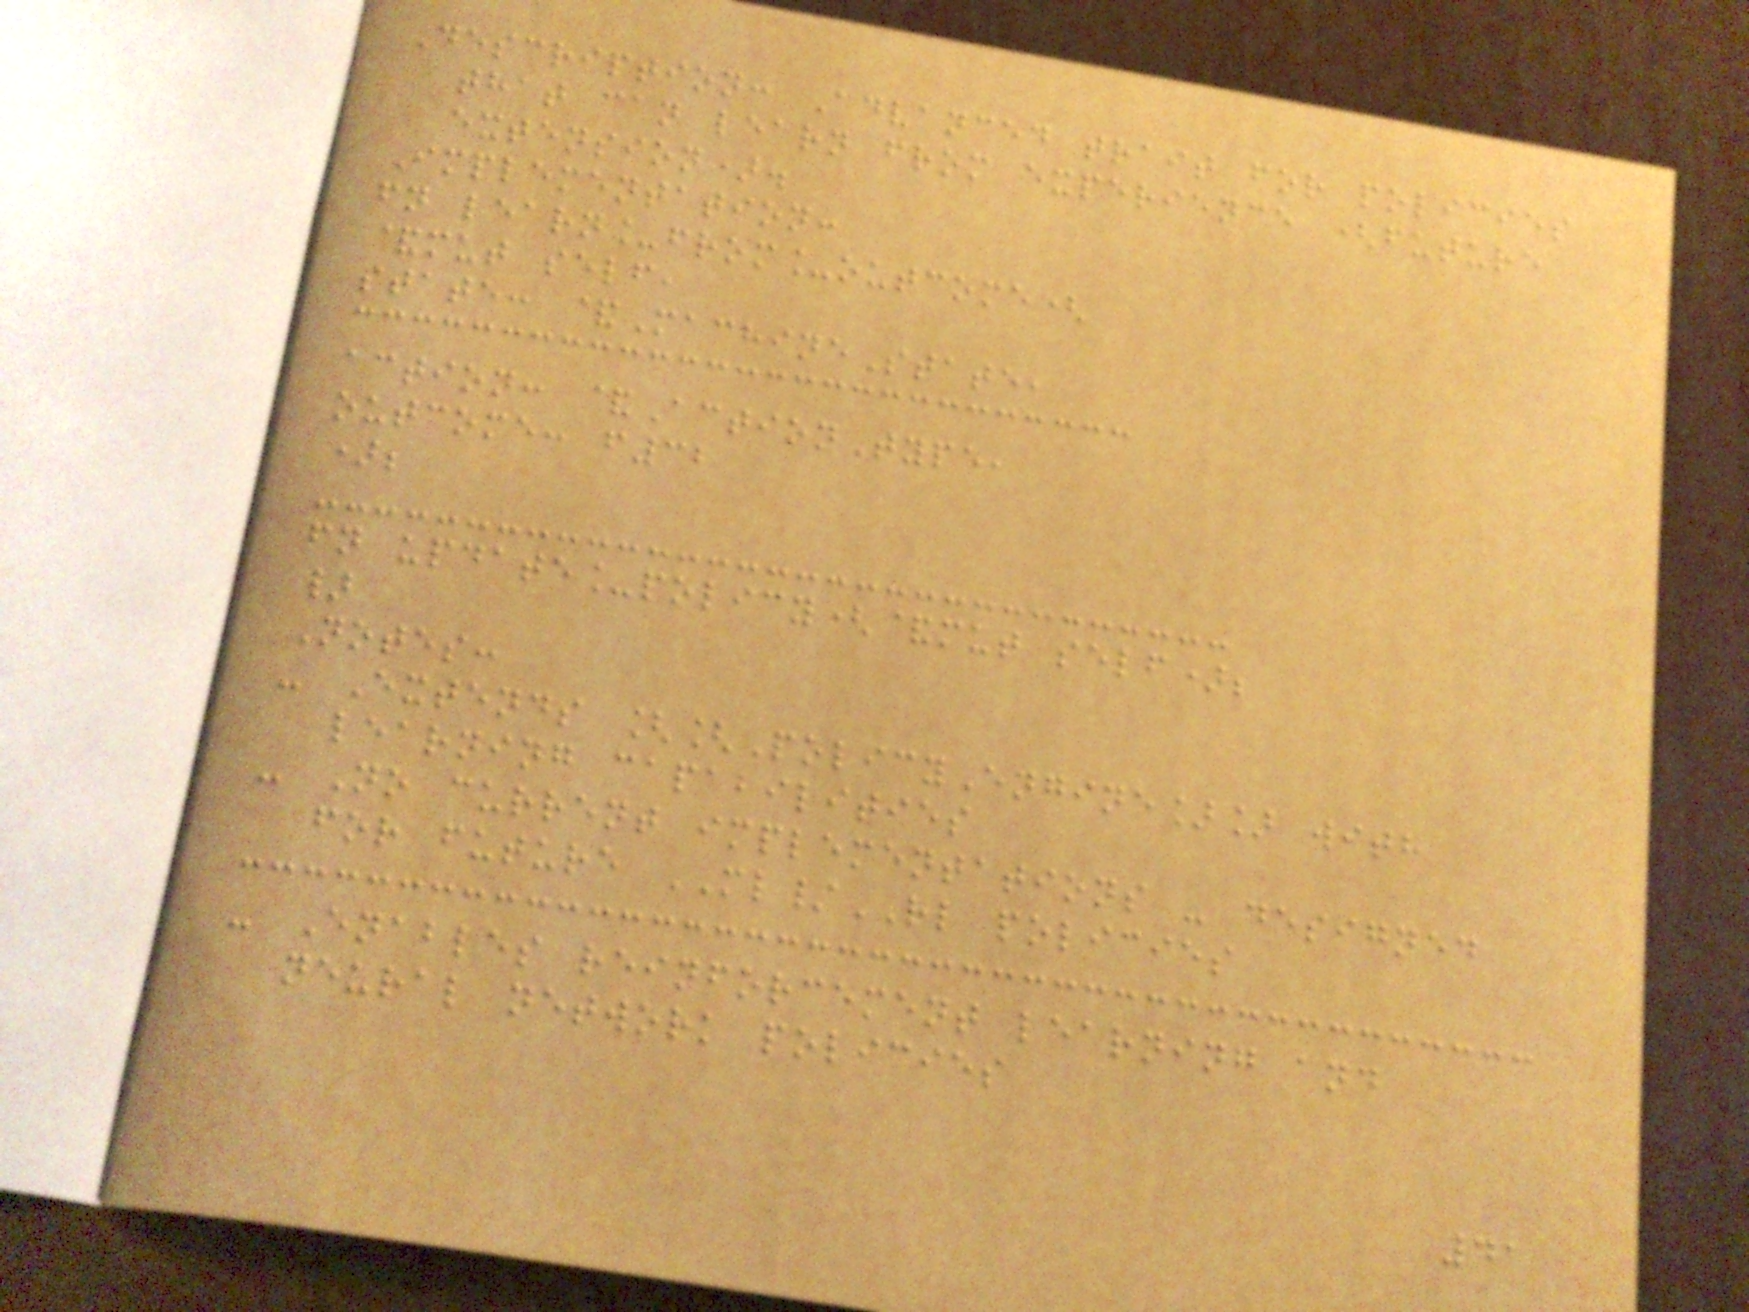Description: Advanced trait for policies
that can learn from experience (future
extension).
Implementation:
fn learn_from_outcome(
&mut self,
state: &MachineState,
action: &ActionType,
outcome: f32
);
fn update_policy(&mut self);
}
Notes:
- Extends [[PolicyEngine]] with
learning capabilities
- No current implementations - designed
for future ML/RL policies
- Enables reinforcement learning and
neural network policies
41
